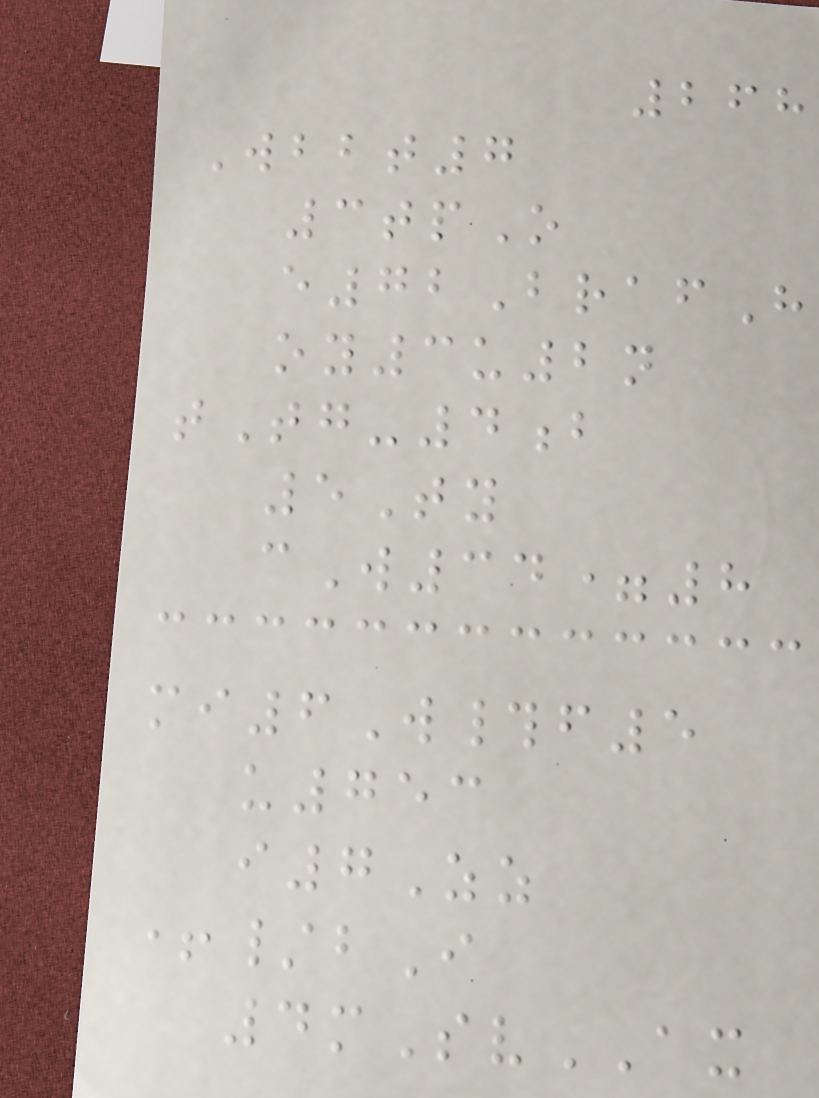268
Wbbt7
3tpO
e72BrafH
oy3u2n
tTg-4b
5Ty
cW34=8
mi6W#f5
u753
i7Zz
+/bI
4mSvAX
